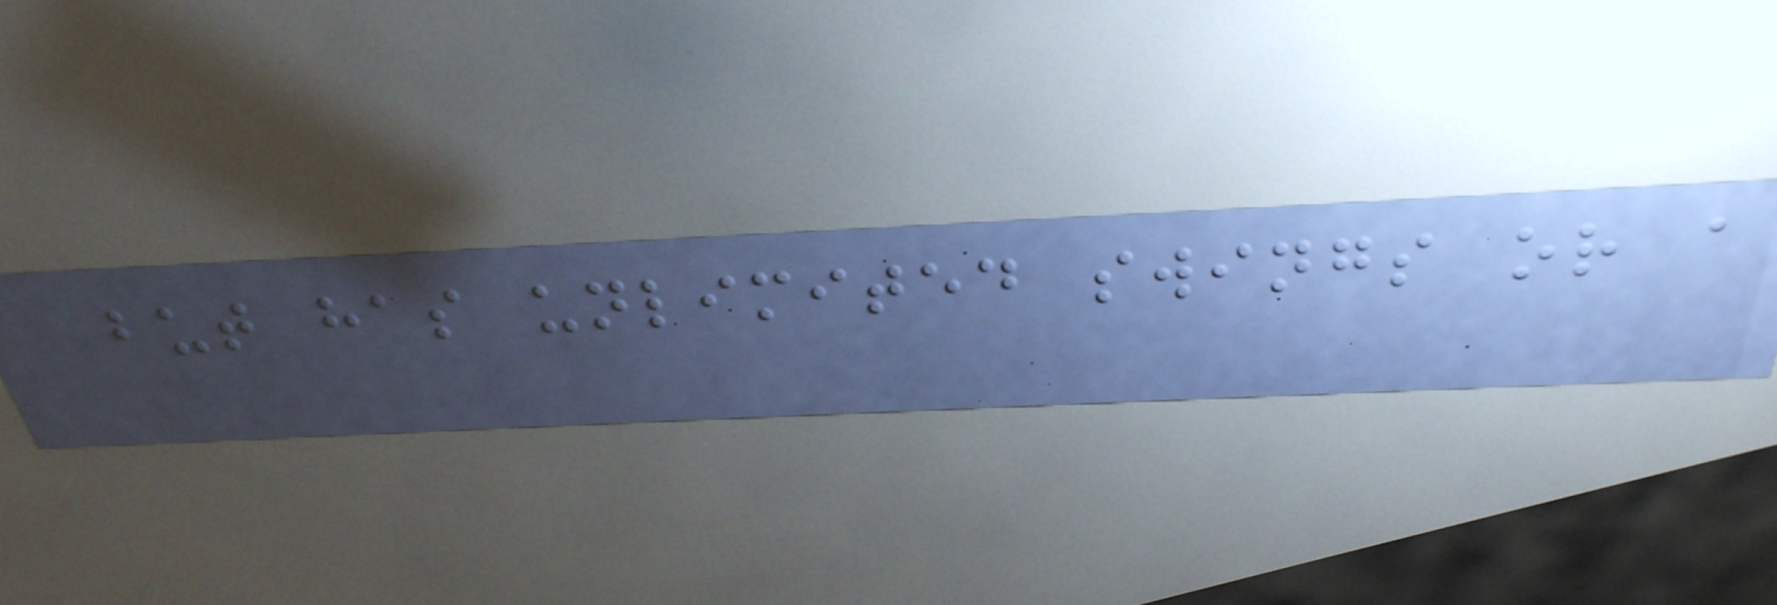but has unlimited swings or a
